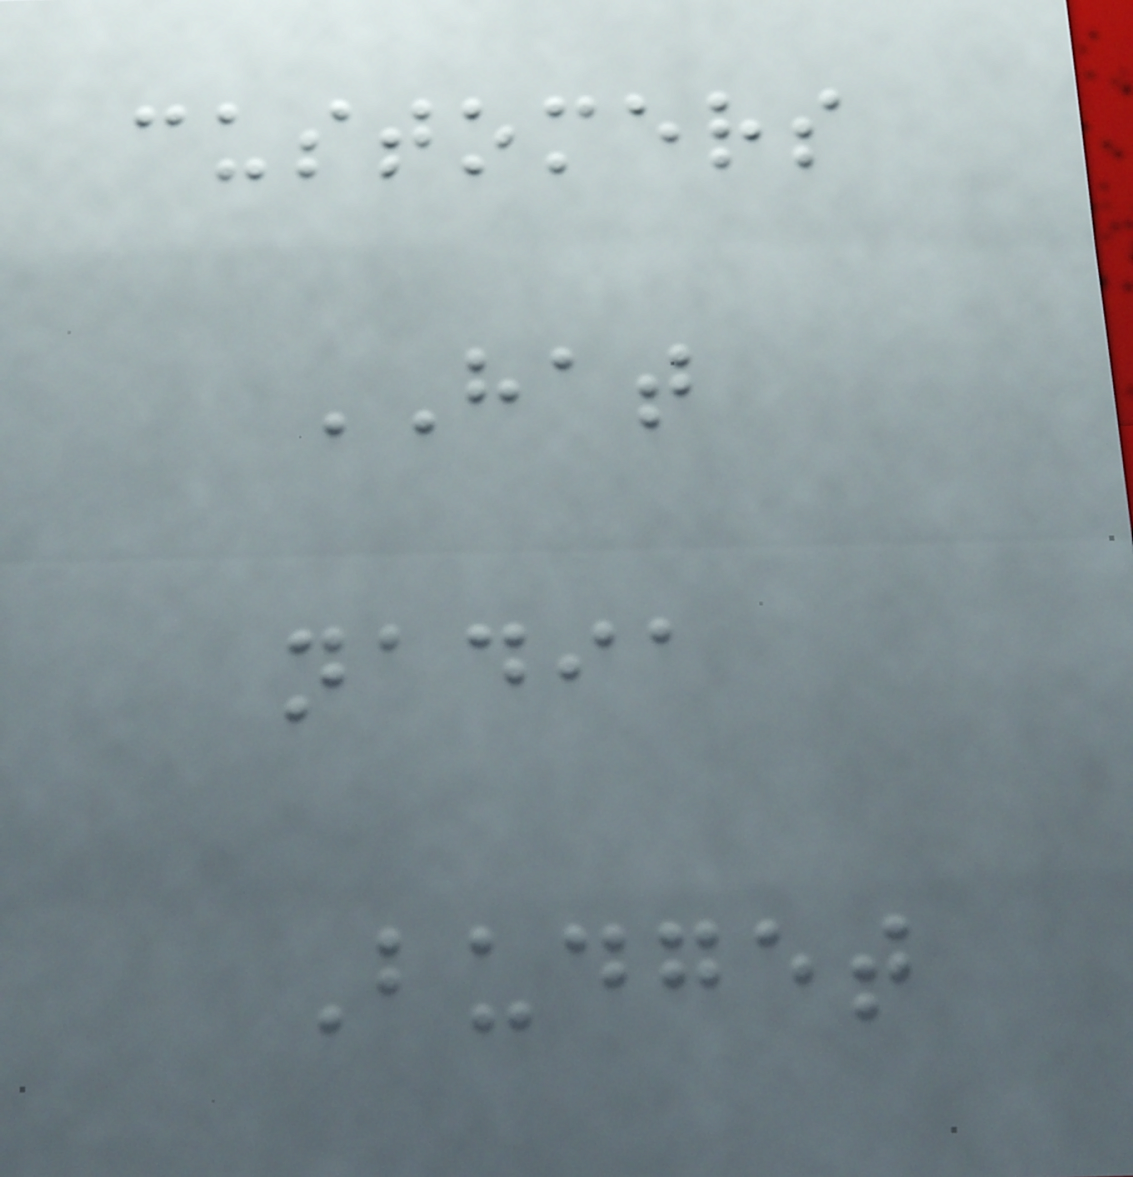customers
HAT
nadia
Budget
